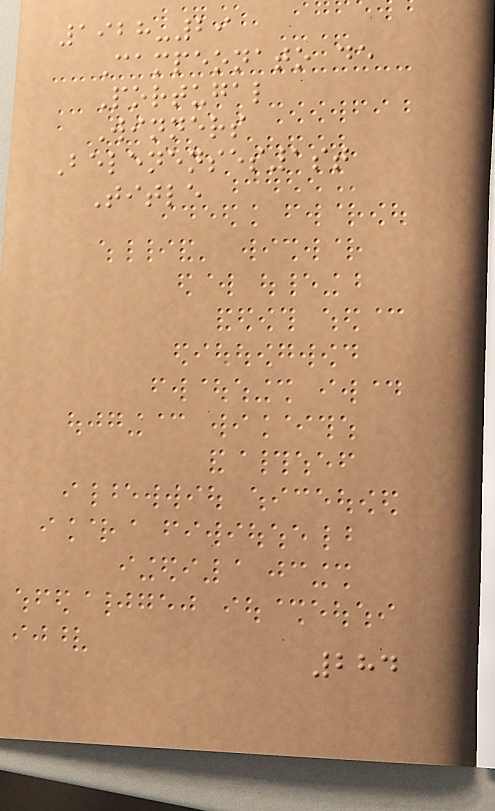1928-29
Campeonato de
Portugal
Winners
Belenenses1st
Title
284
